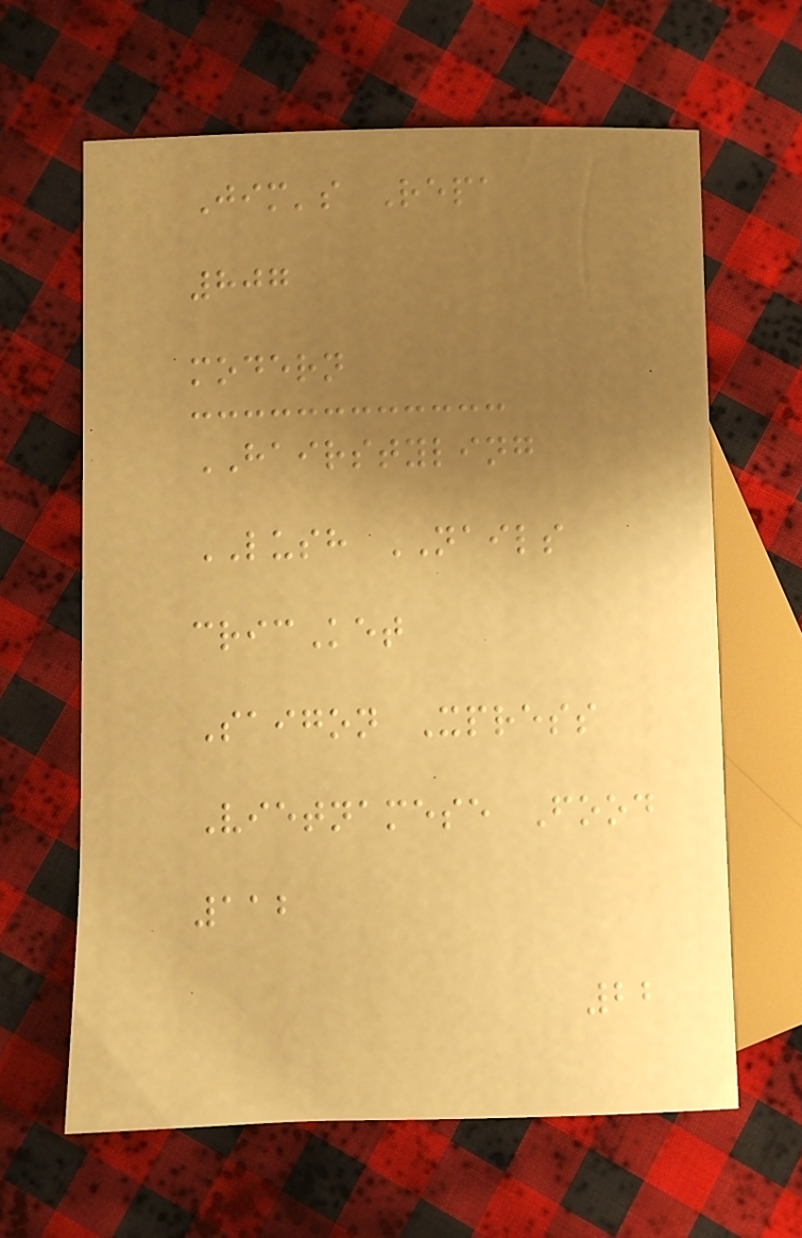Jim's Repa
807
modern
HAIRSTYLING
LUSH NAILS
cricKet
Saigon Xpress
Vietnamese Food
112
22
